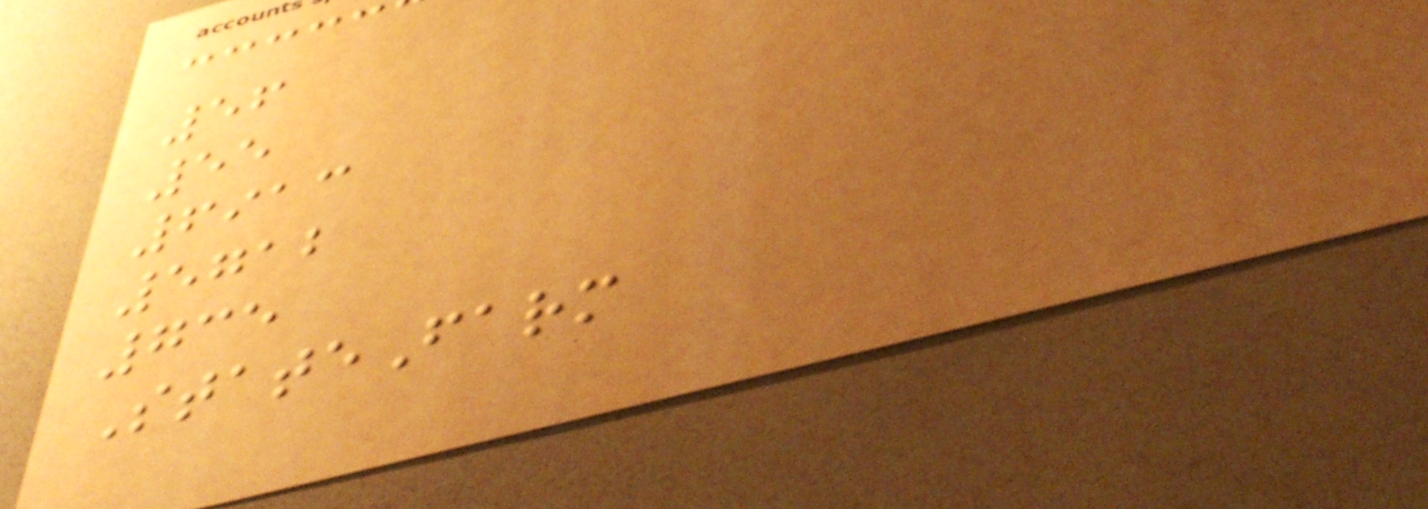56
55
6913
5712
735
StateFarm
